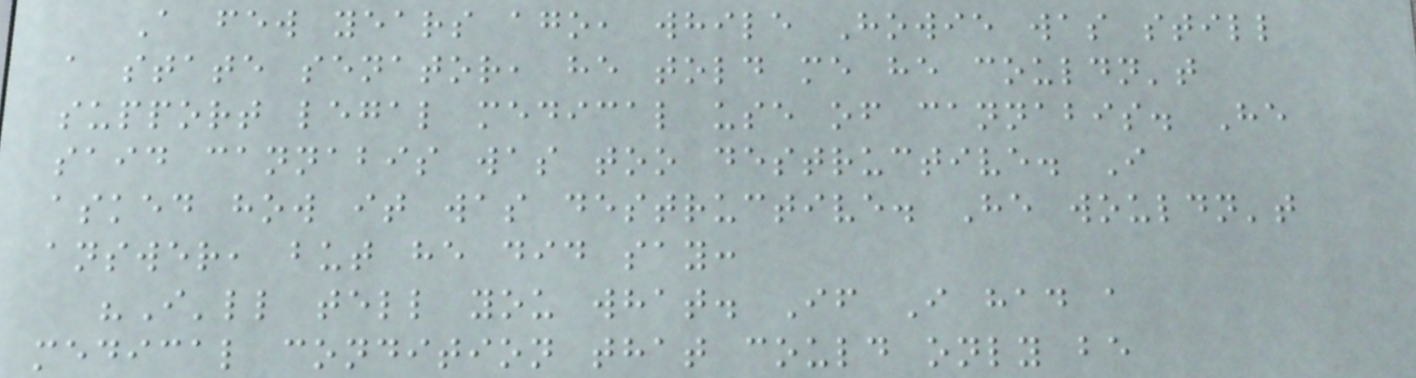A few years ago, while Howie was still
a state senator, he told me he couldn't
support legal medical use of cannabis. He
said cannabis was too destructive. I
asked how it was destructive. He wouldn't
answer, but he did say:
"I'll tell you what. If I had a
medical condition that could only be
